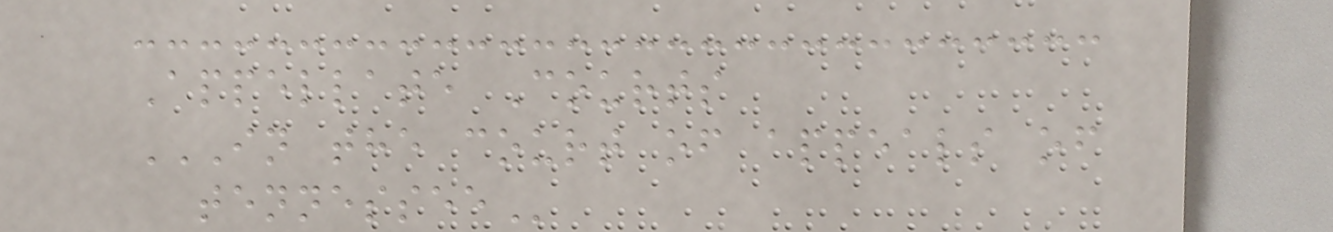Appellate Courts
IN THE COURT OF APPEALS OF
TENNESSEE
